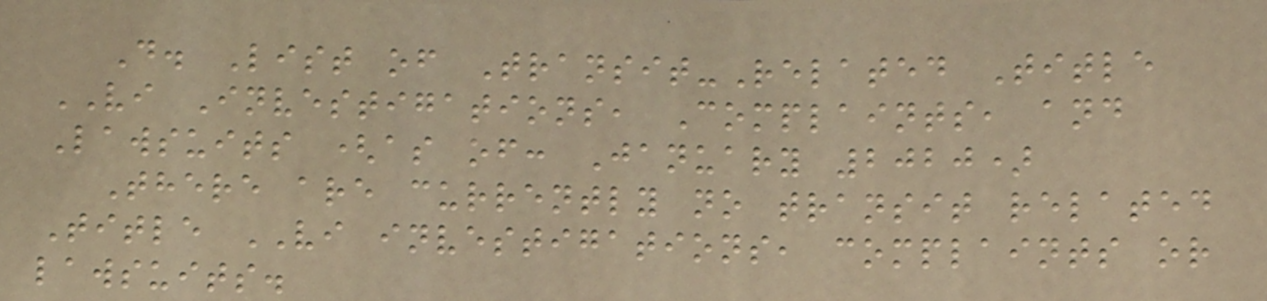D. List of Transit-Related Title
VI Investigations, Complaints, and
Lawsuits (as of: January 2020)
There are currently no transit related
Title VI investigations, complaints or
lawsuits.
